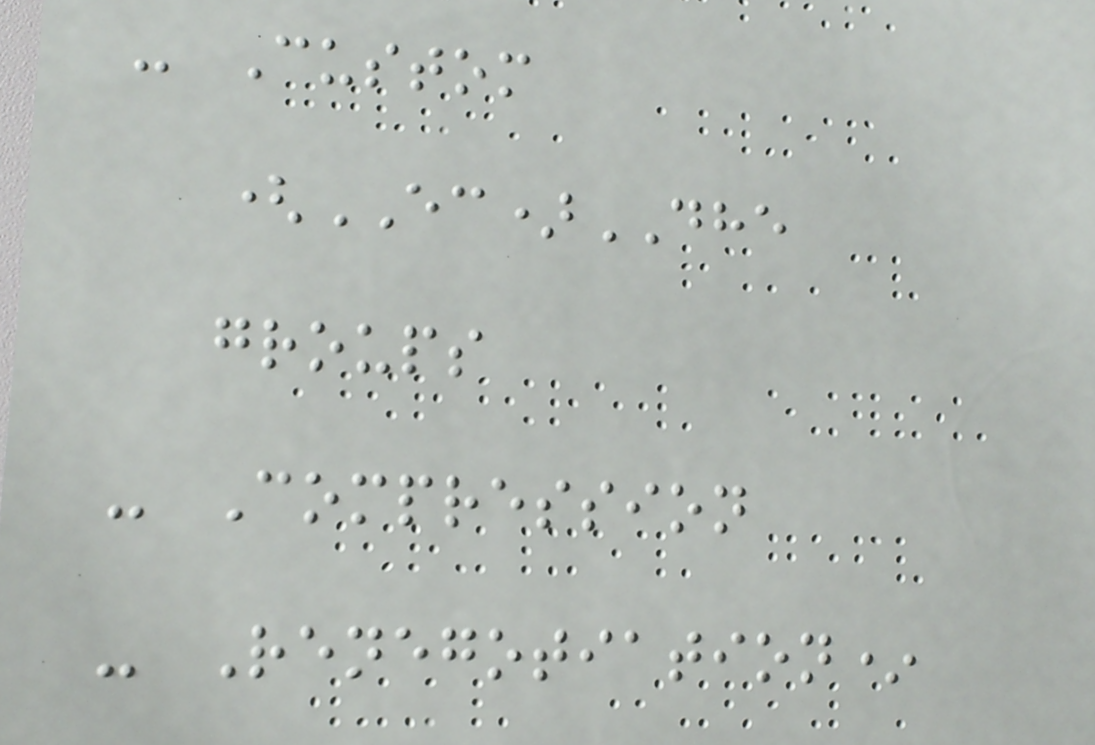- Custom
(EC)DHE
groups
- Compression
- Renegotiation*
